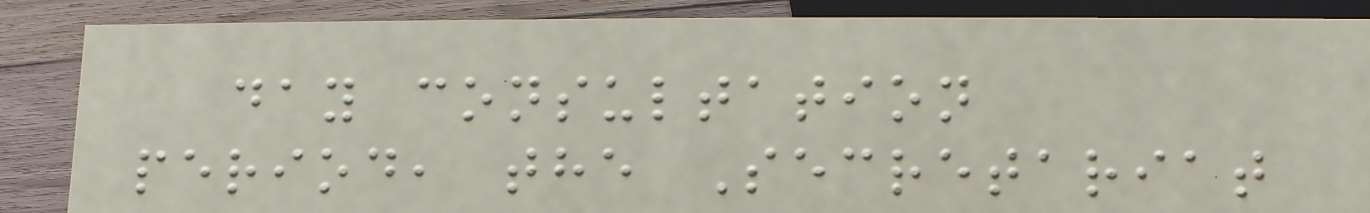day consultation
period, the Secretariat
